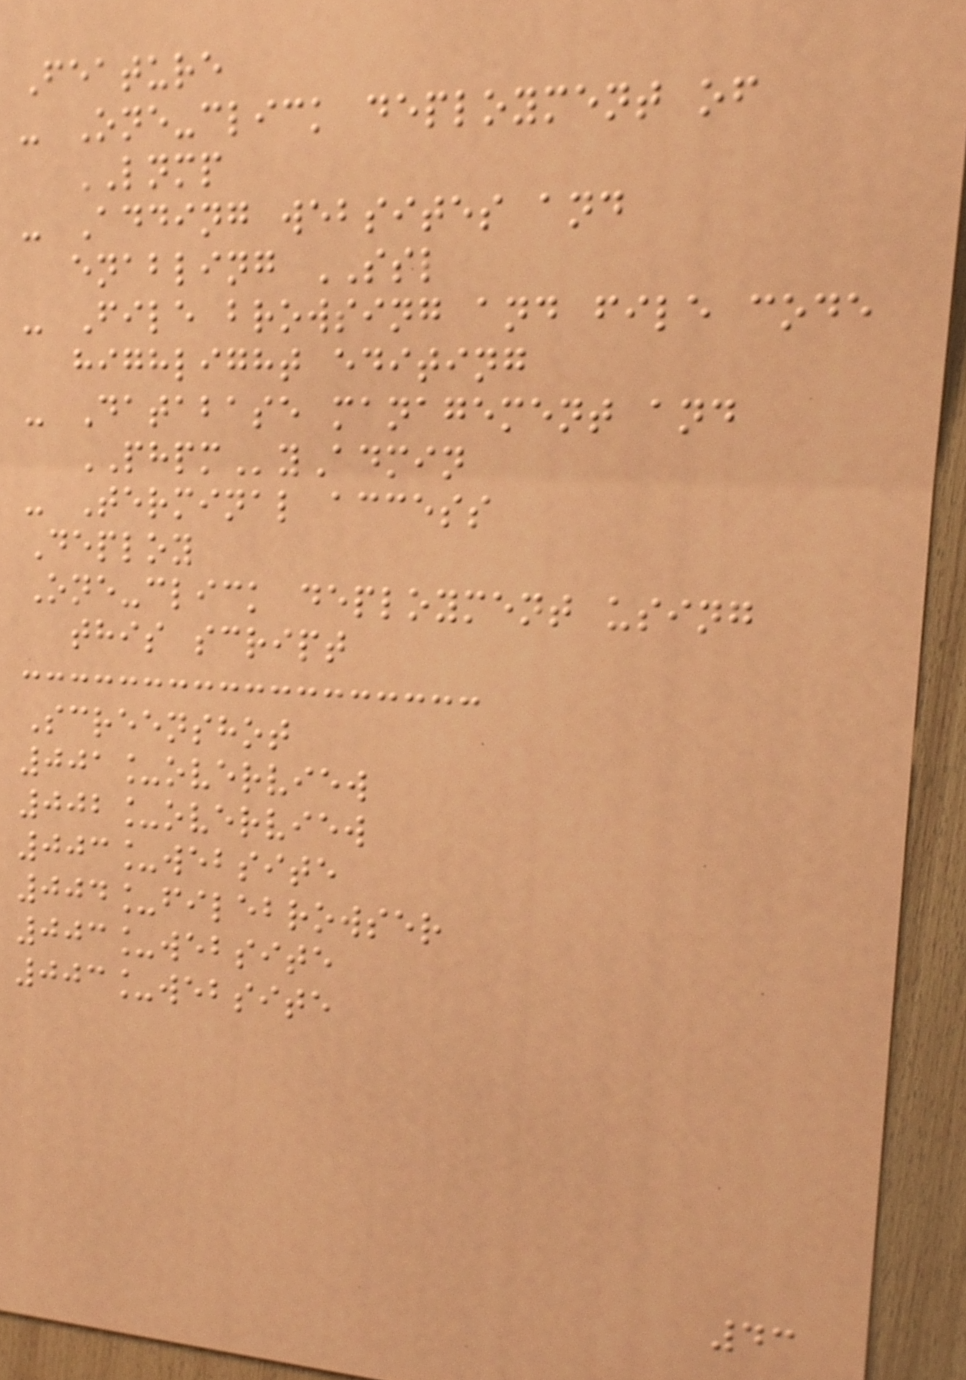Feature
- One-click deployment of
LNMP
- Adding websites and
enabling SSL
- File browsing and file code
highlight editing
- Database management and
PHPMyAdmin
- Terminal access
Deploy
One-click deployment using
this script
Screenshot
001_overview
002_overview
003_website
004_filebrowser
003_website
003_website
43
